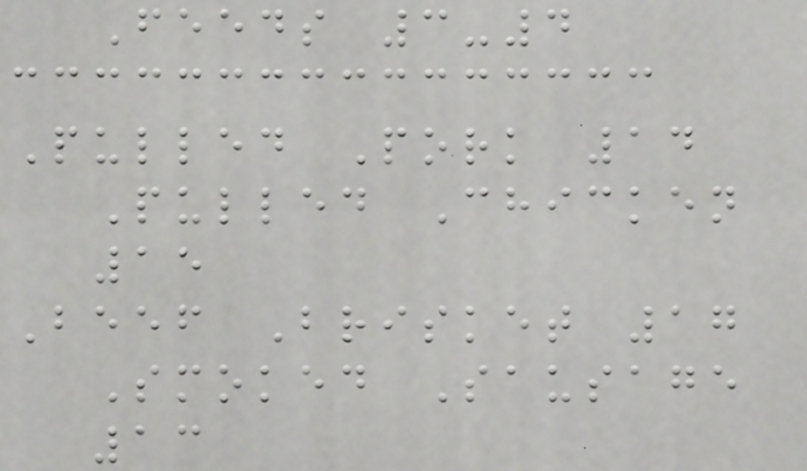Feeds 3-4
Pulled Pork 14
Pulled Chicken
15
Beef Brisket 17
Smoked Sausage
13
